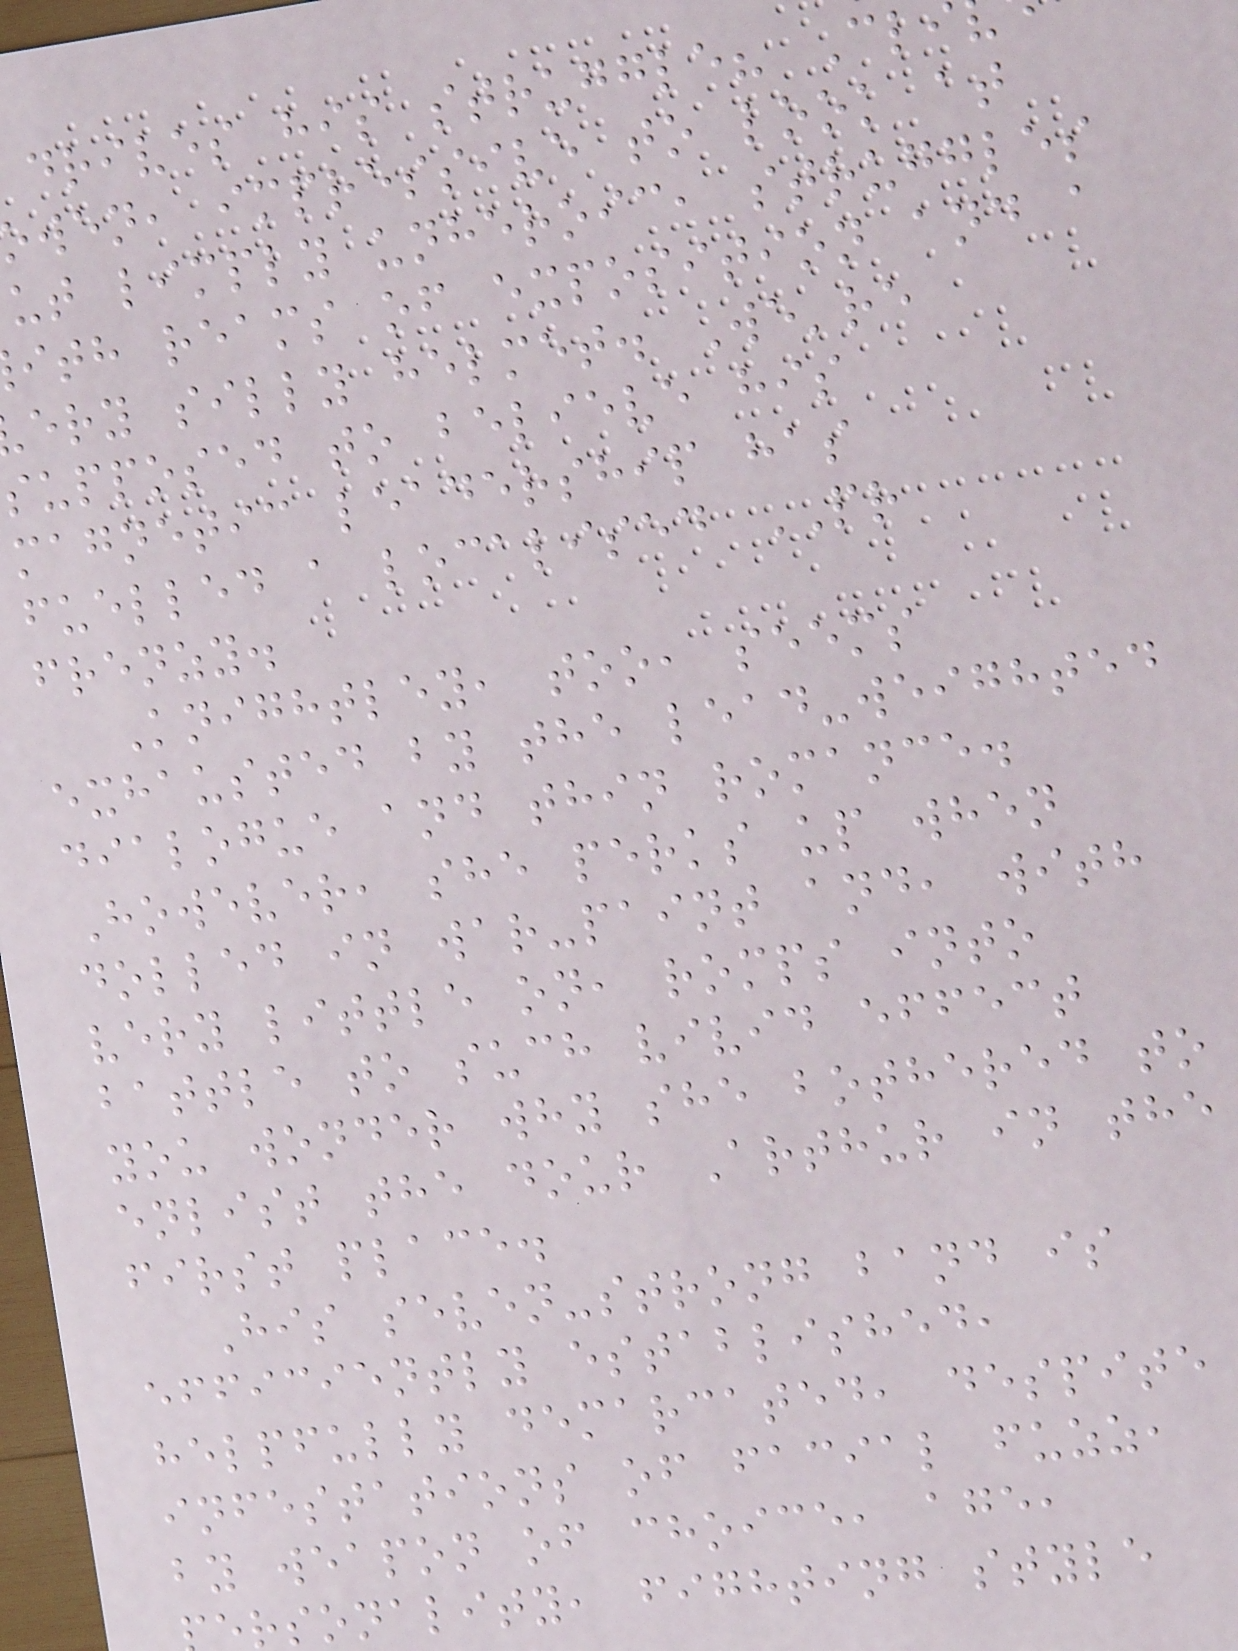drives his struggle? Cl
wen, impressive to look at
ut limply unheroic, struggles
ith reams of exposition and a
ery silly helmet. We're
supposed to believe his
magnetic leadership has
fuelled a localised PR
frenzy.
Knightley, too, seems
exhausted by the lead-weighted
dialogue and thin romance.
However, she perks up when
dolled in war-paint and, with
very little on, romps into
battle to such vivid effect
you wonder why she bothered to
enlist the dour Arthur in the
first place.
His seven-strong band is
efficiently established,
helpfully demarcated, despite
infestations of facial fuzz,
by weapon of choice, age,
rsonality, fighting style
